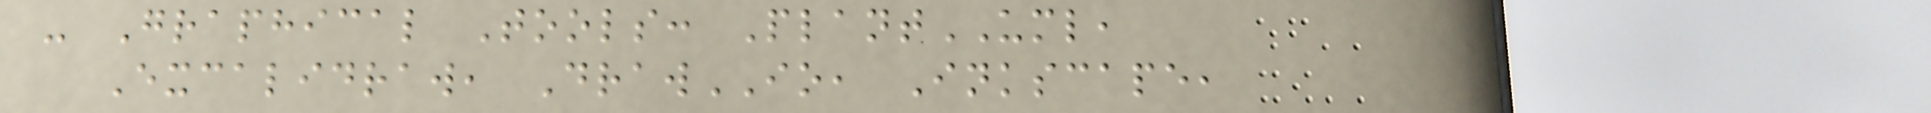- Graphical Tools: PlantUML,
Excalidraw, DrawIO, Inkscape,
